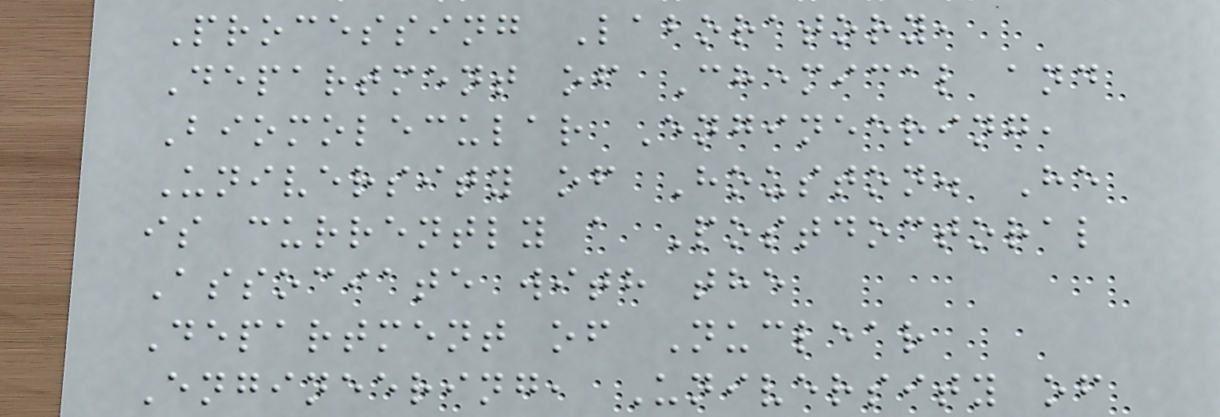Processing Laboratory,
Department of Chemical and
Biomolecular Engineering,
University of Houston. He
is currently a Postdoctoral
Associate with the
Department of Nuclear
Engineering, University of
